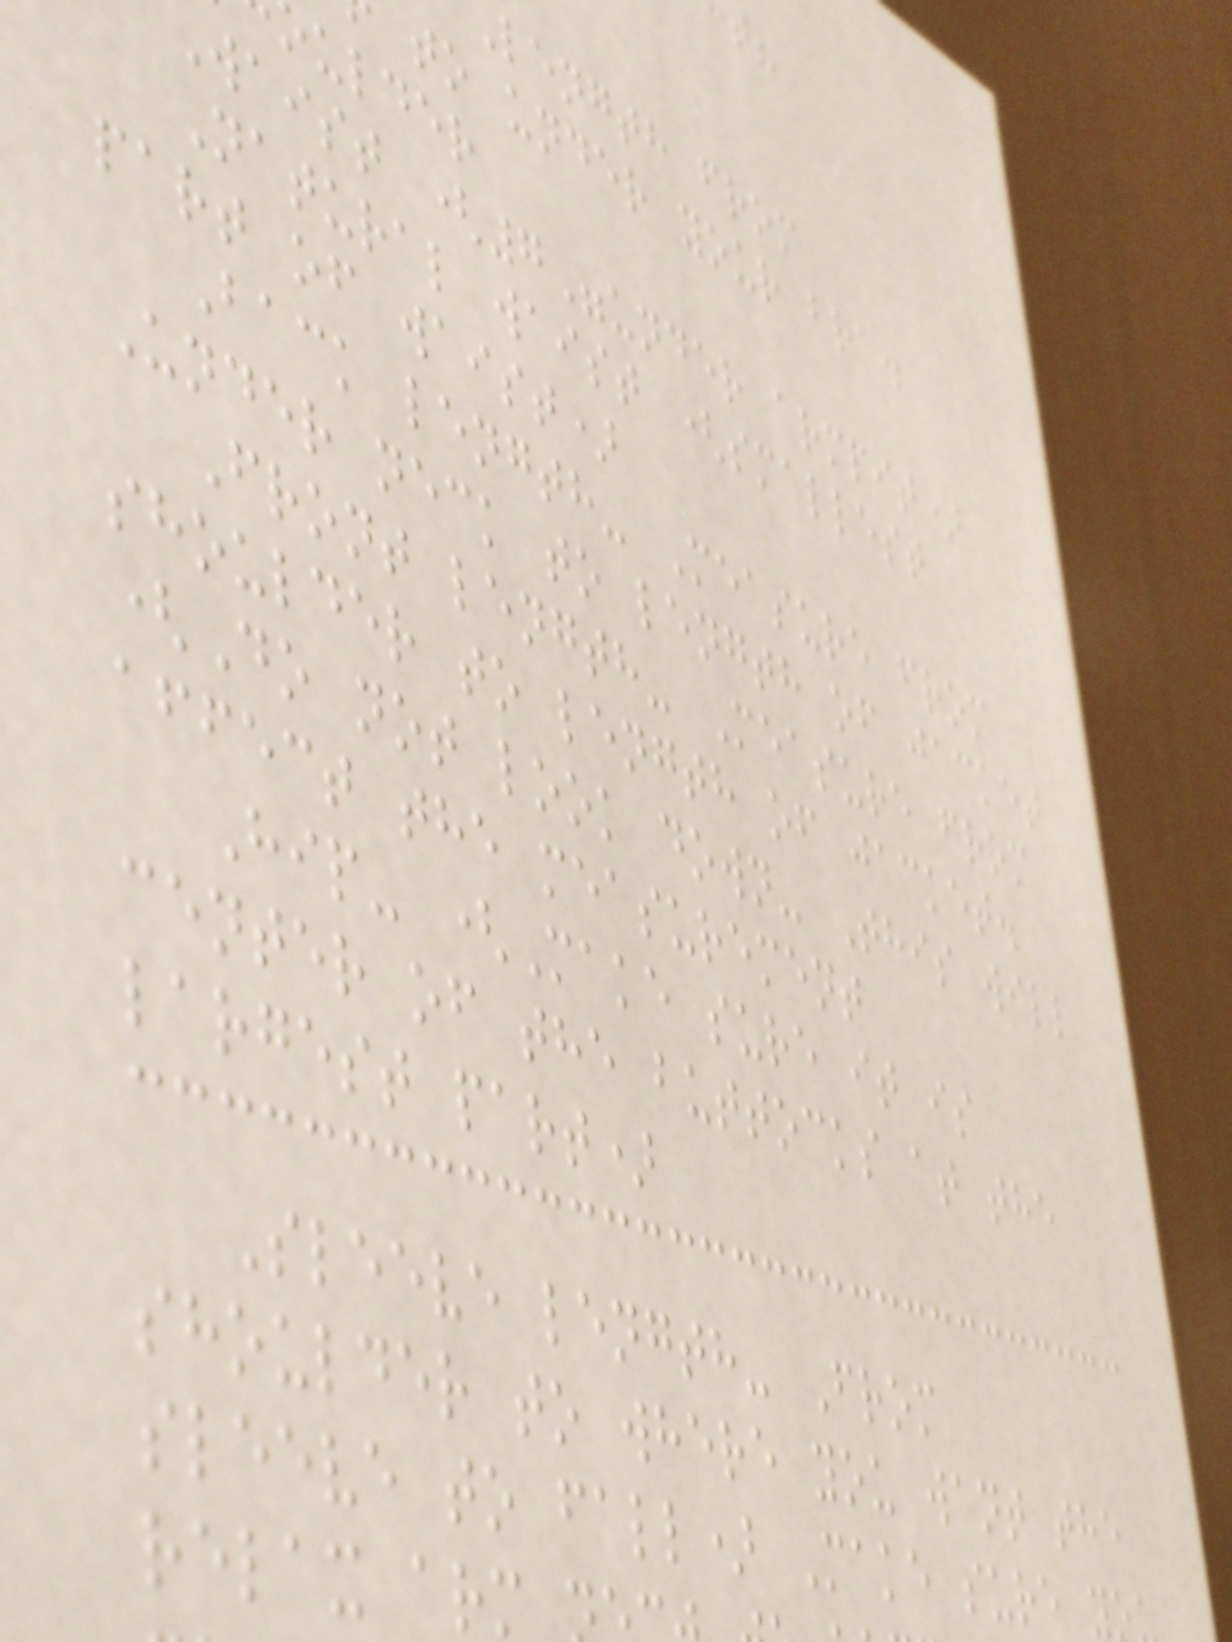length from
to under your bra.
ulder
Waist (7"under armpit)
Natural waist (smallest
part of waist)
Back length- Measure from
Under neck to length of jacket
Front length- Measure from
shoulder to length of jacket.
(Do not look down- This will
affect the measurement
Hip- (Make sure it is
center of the buttocks at the
largest part)
Sleeve length- From
shoulder to where you want the
sleeve to fall) Make sure yo
relax arm
